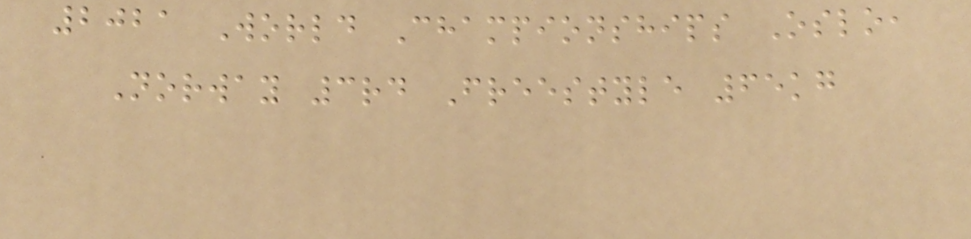2021 World Championships Oslo,
Norway 3rd Freestyle 65kg
